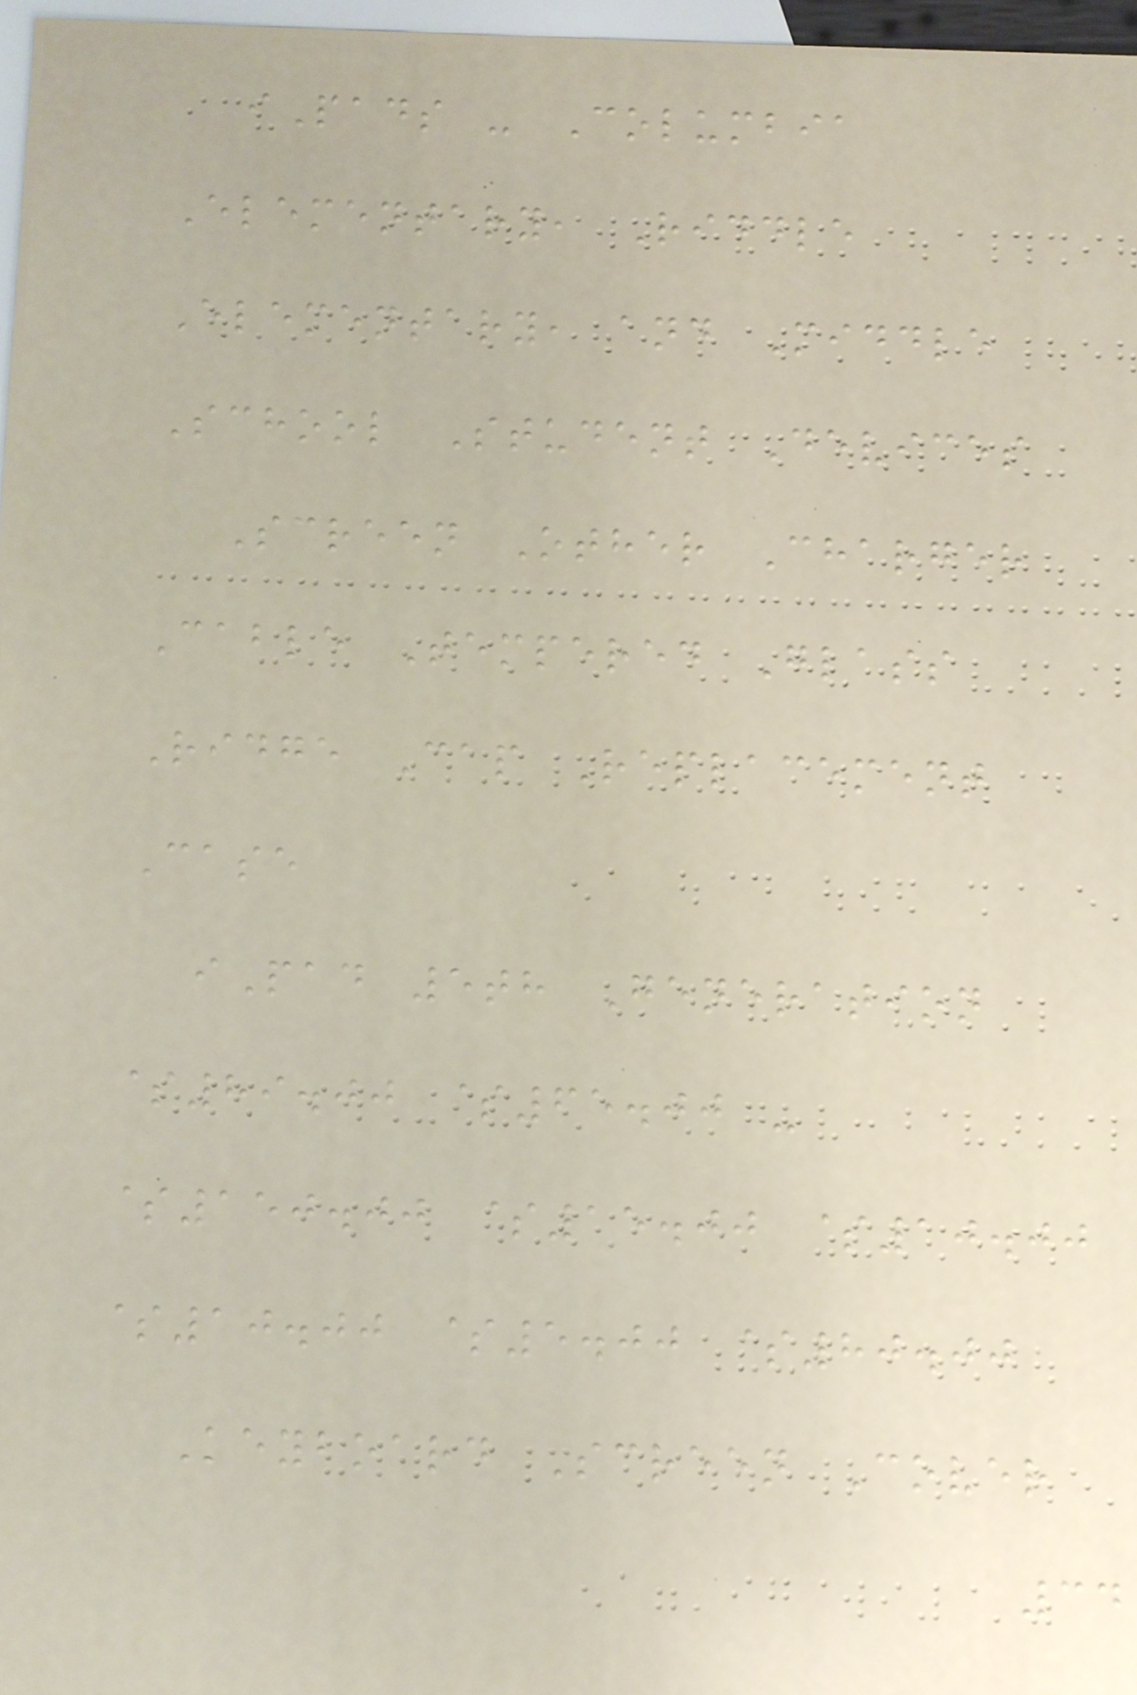iPads - Columbia
Elementary, Riddle
Elementary, and Middle
School Student Devices
Screen Other Charger
Cable Tempered Glass
Ridge Cap Replacement
Case
iPad 5th Generation
$89.00 $65.00 -
$150.00 $15.00 $10.00
$10.00 $5.00 $80.00
Keyboard Screen Cover
34
